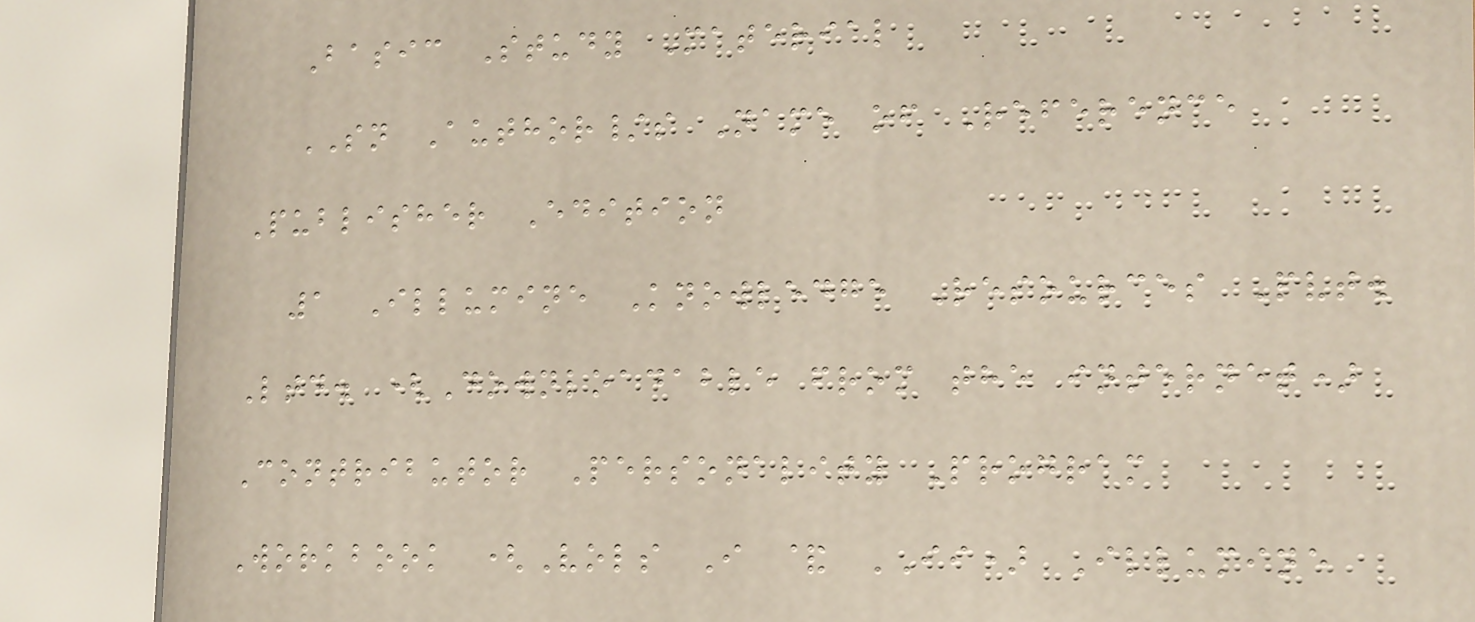Basic Study Material
SN Author/s Name of Reference
Publisher Edition
1 Illumine Knowledge Resources Pvt.
Ltd. (Downloadable from the internet)
Contributor Personality Program
Workbook (Vols I & II) Illumine
